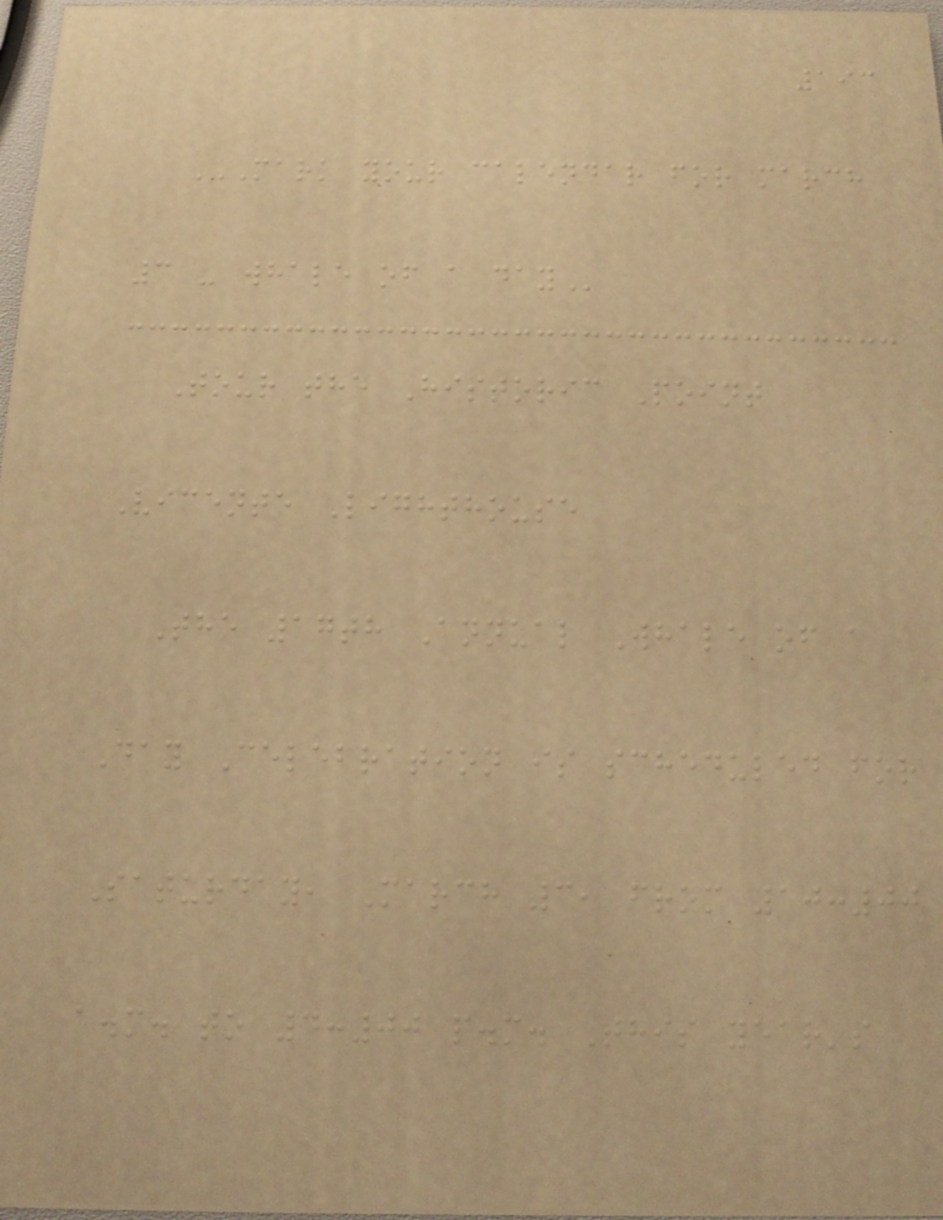193
MARK YOUR CALENDAR FOR MARCH
3 - WHALE OF A DAY
Tour the Historic Point
Vicente Lighthouse
The 17th Annual Whale of a
Day Celebration is scheduled for
Saturday, March 3, from 10:00
a.m. to 4:00 p.m. This year's
